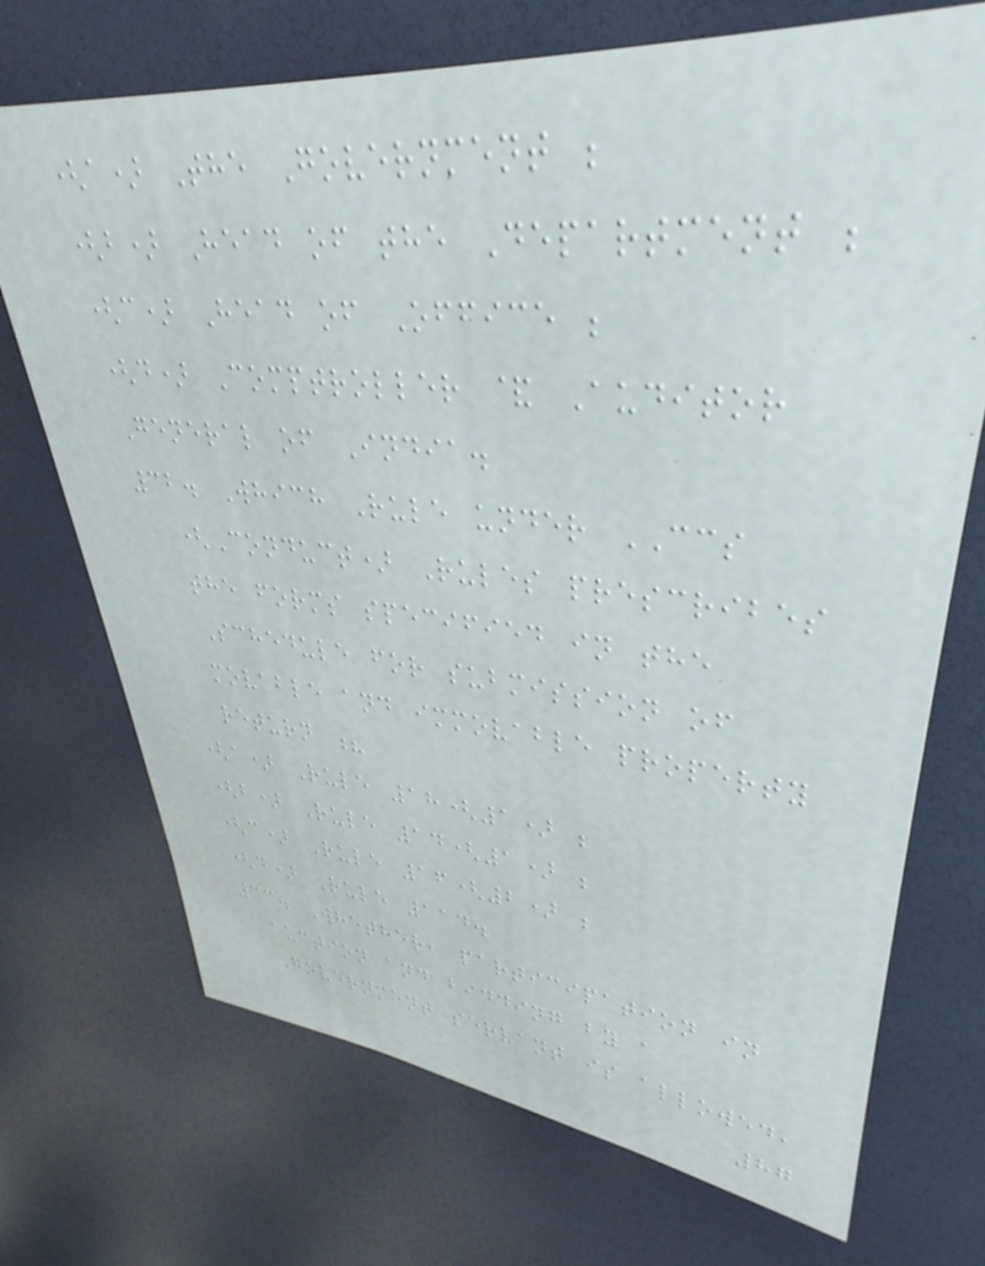(a) The Government ;
(b) Head of the Department ;
(c) Head of Office ;
(d) Comptroller & Auditor
General of India.
32. Which Rule under CCS
(Conduct) Rules prescribes
the forms specified in the
Schedule for submission of
movable and immovable property
return ?
(a) Rule 18(1) ;
(b) Rule 14(1) ;
(c) Rule 16(2) ;
(d) Rule 114.
33. Whether, participation in
auction and bidding by a
Government servant is allowed,
87
